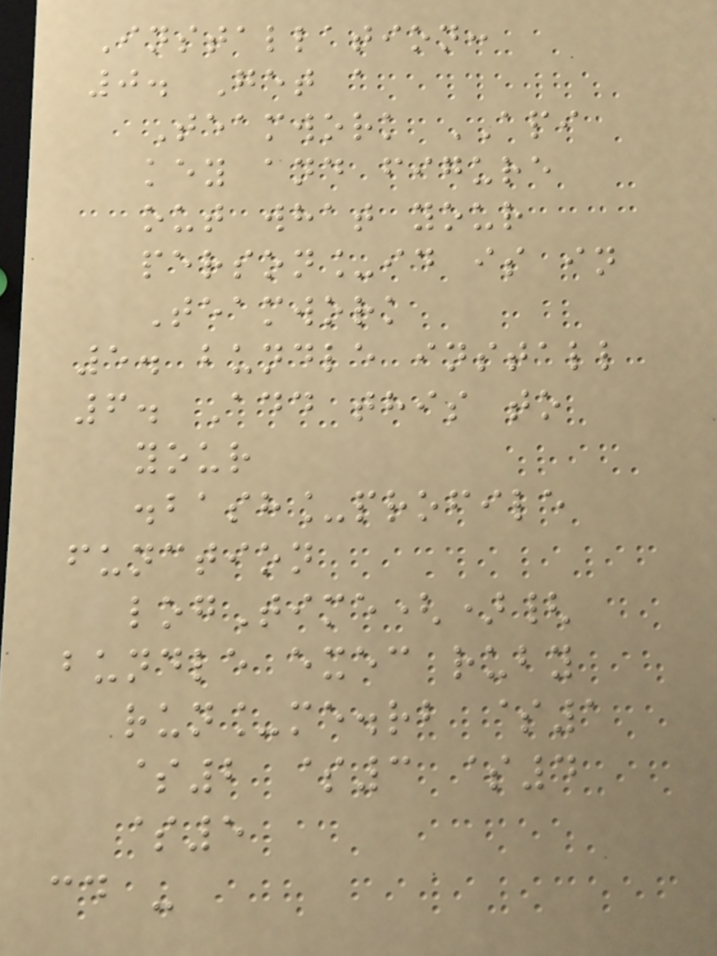Installation:
0. Get a
Teamwork API
key and figure
out what your
person_id is in
Teamwork
5. bundle install
6. Add this to
your
.bash_profile
function
logTime(){
bundle exec ruby
run_me.rb $1
$2 $3 $4
$5
cd -
